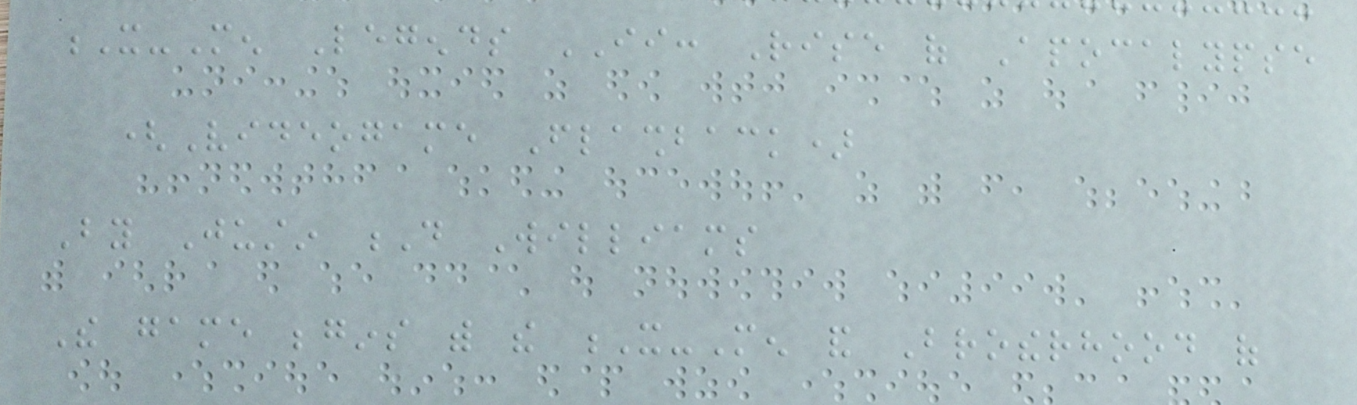X-Men Legends II: Rise of Apocalypse
(Videogame Flashback)
By Justin D Williams
The game begins with the X-Men and Brotherhood of
